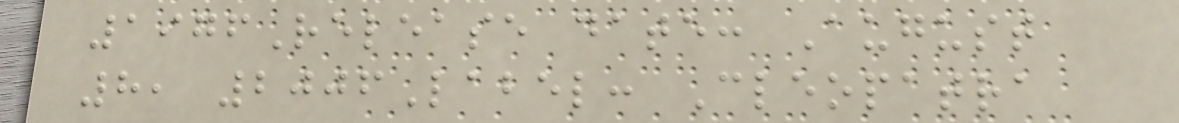1976Release date: August
8, 2006Label: Cleopatra
